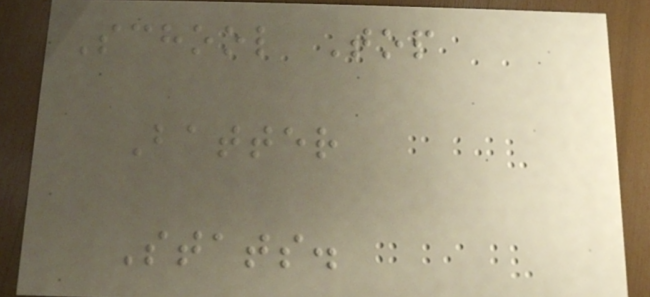School Top
Batter
Stats.
